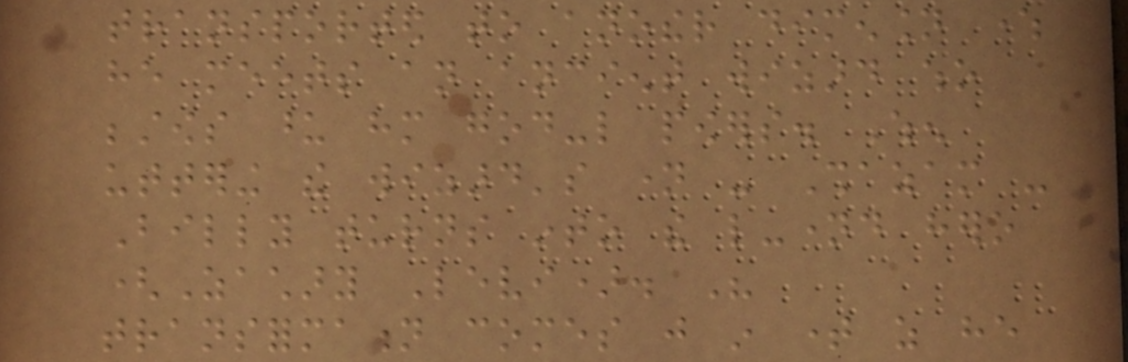transported to another dimension where
he meets an ancient wizard who
bestows upon him god-like powers. When
uttering the wizard's name - Shazam -
Billy turns into the like-named hero
(Zachary Levi). His
transformation comes just in time as he
